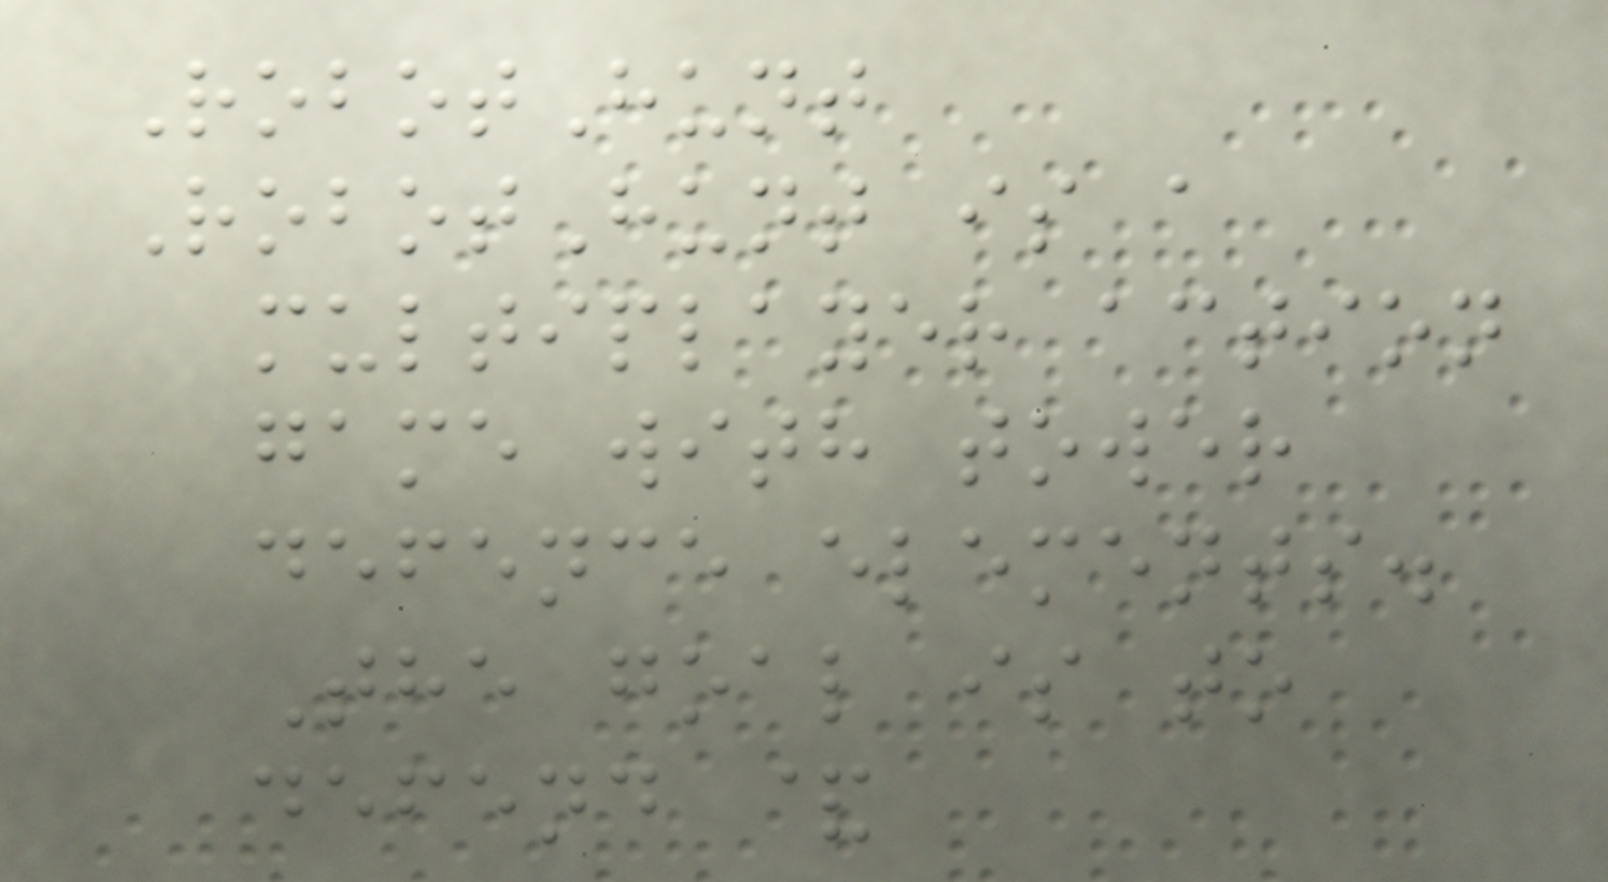RobotHunt
RobotHunt is a
multiplayer action
game with tower
defence elements.
The goal is to
defend &
